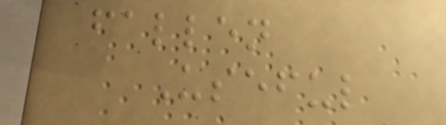fallen
Useful
